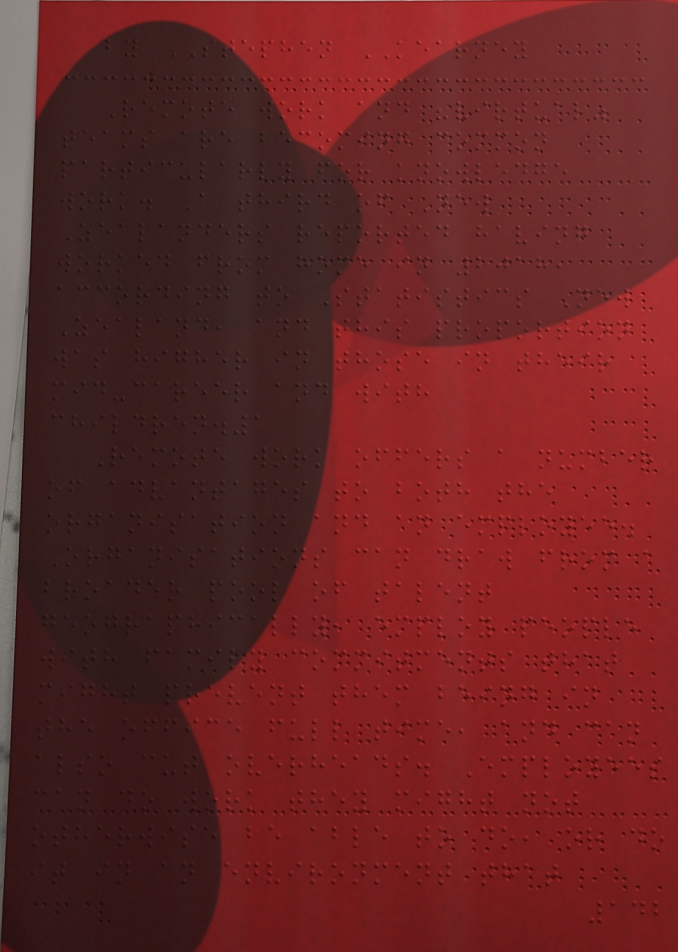by STEPHEN KEARNEY
Remote work and "virtual"
teams are becoming common
particularly for knowledge
work. A third of New
Zealanders reported having
worked from home in 2018,
according to Statistics New
Zealand, and this proportion
was higher in those in their
mid-career and with
children.1
Remote work offers a number
of advantages to both the
organisation and an employee.
Organisations can draw from a
broader pool of talent
geographically, employ people
with family commitments that
might prevent them being in
the office full time, and can
also cut overheads. Employees
can do work they might not
otherwise be able to do, or do
it in an environment that
142
